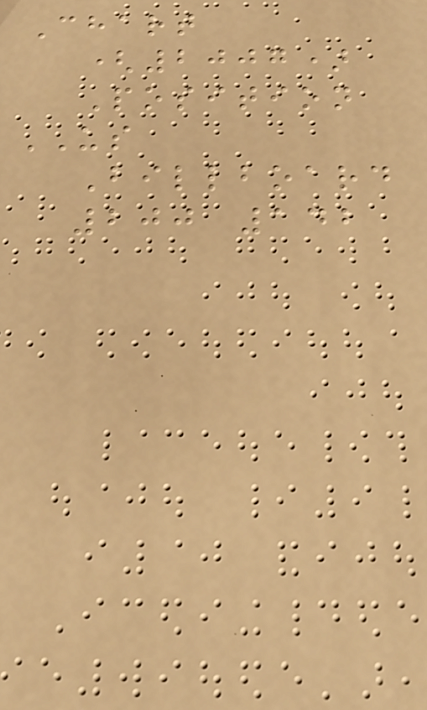Chart
(2007)
Position
US
Billboard
200 142
